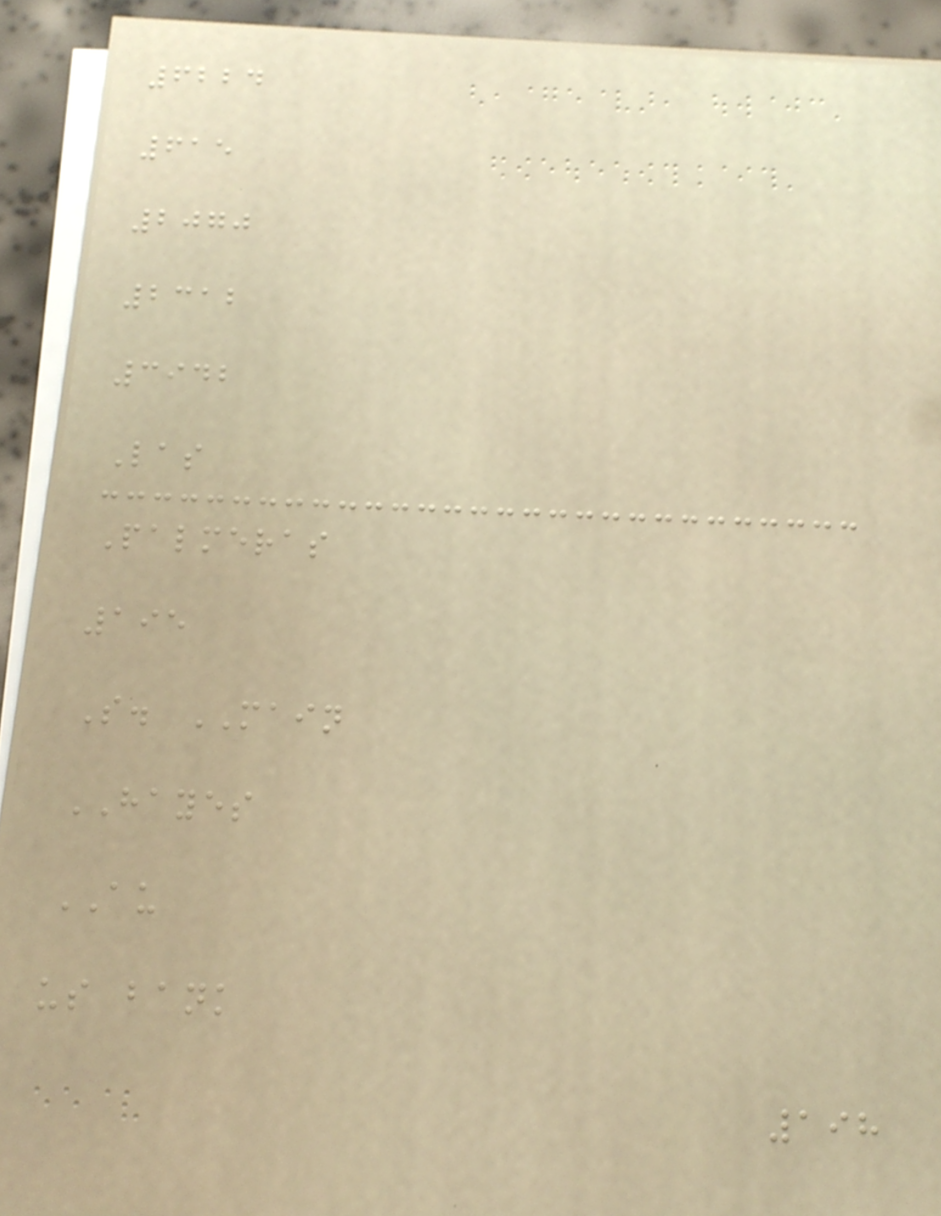6224
615
2070
2312
3942
Las
Palmeras
195
S. MAIN
HAYES
AU
us bank
198
